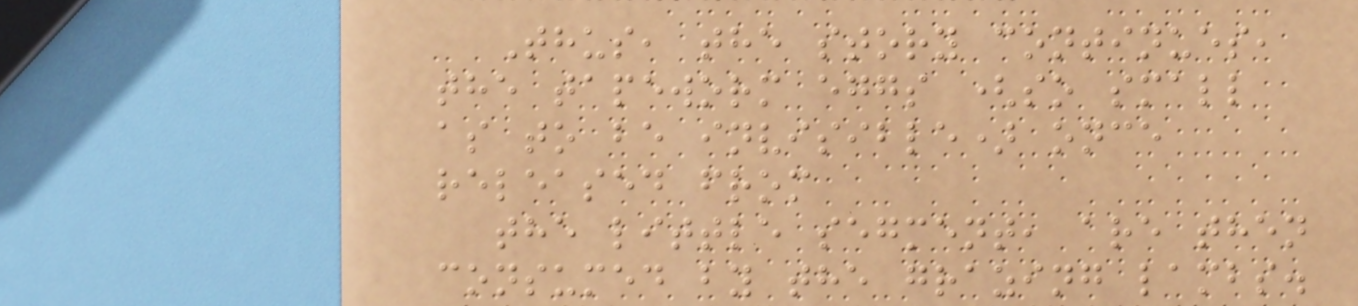Thus, the story continues,
the tapeworm eggs (so small
as to be invisible) once
released from
the little segment, are then
consumed by the grazing lambs.
